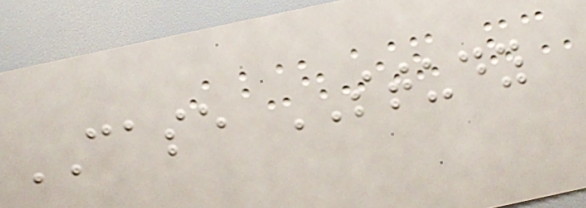CASE STUDY
